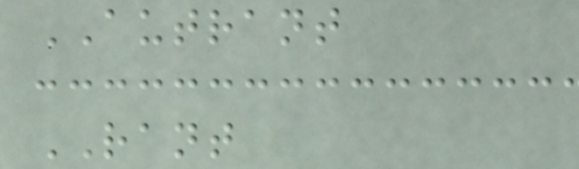AUTRANT
RANT
